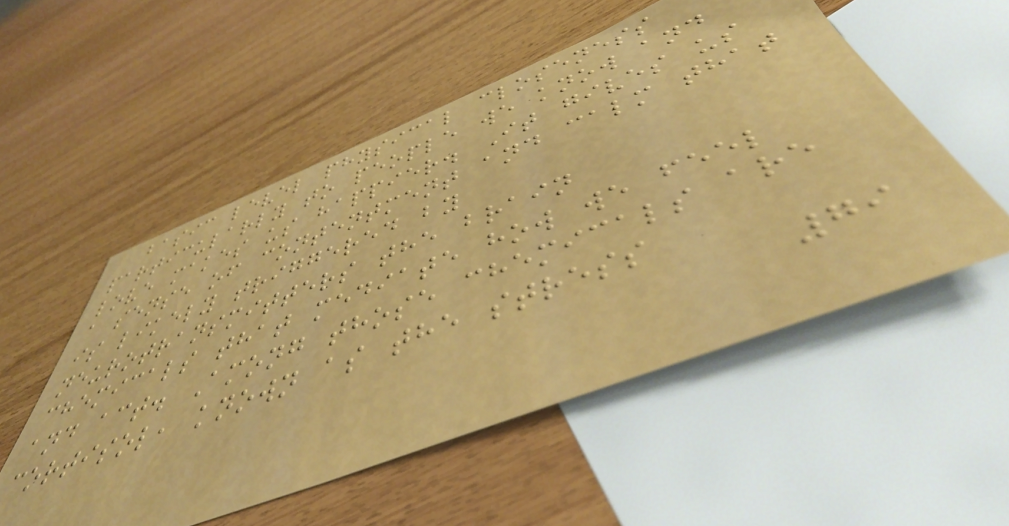basic level physical closeness
particularly to people we know and
love makes us happier. It gives us
a sense of contentment and calm that
is likely triggered by
neurotransmitters the brain
chemicals that mediate how we feel
and act. Among those chemicals are
cortisol, known as the stress
79
